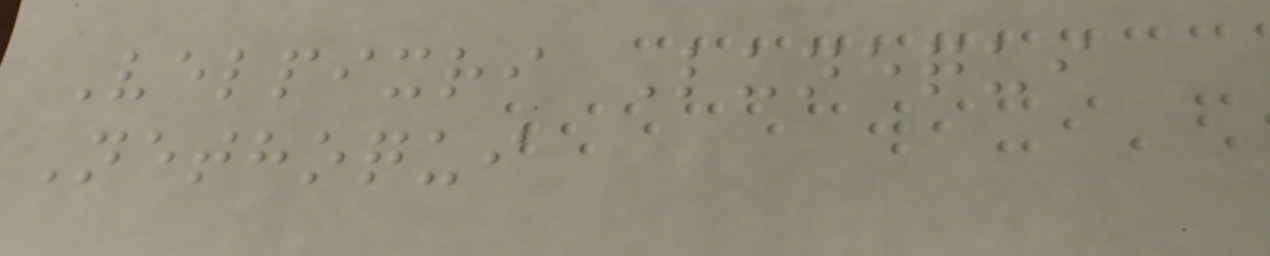Velpixri Lunequi
Nethoqui
